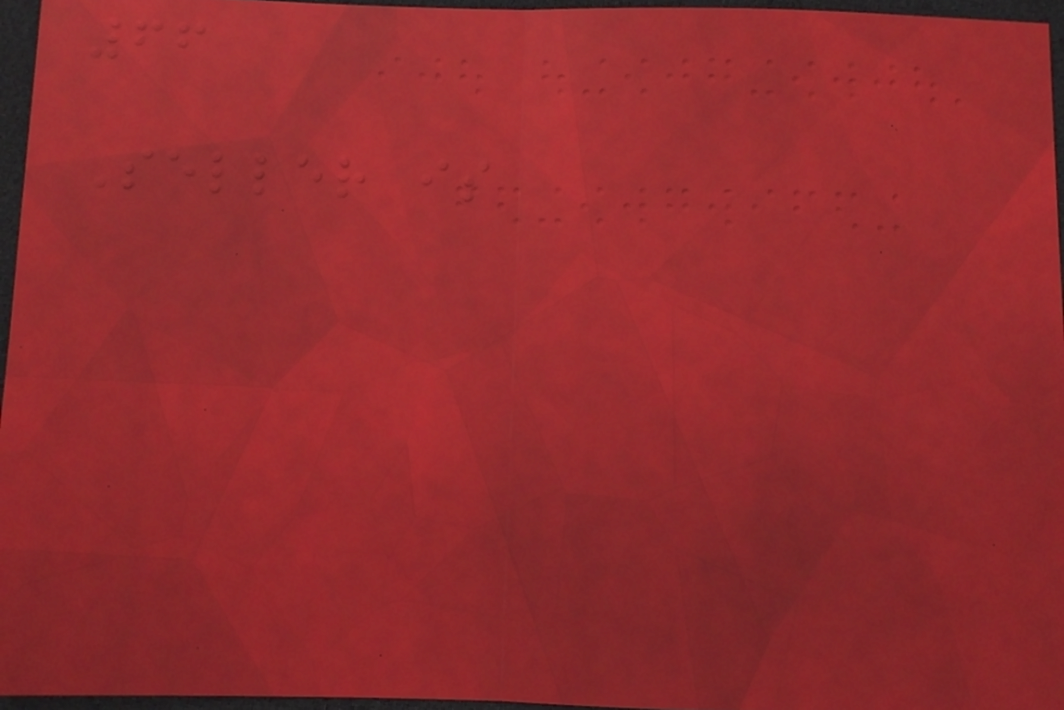66
Seller is
